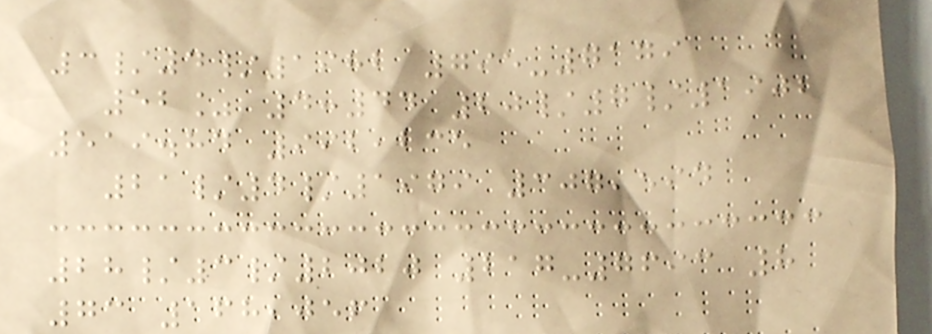3/4/1982 795-7179
52% 4:44 20/7/1902
519.84 992,235
21/4/1979 307,594
28/3/2020 217-7693 8
73 168,056
